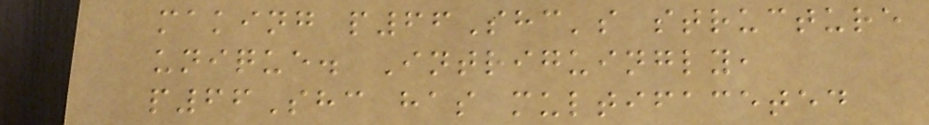making p66Shc's structure
unique. Intriguingly,
p66Shc has multifaceted
